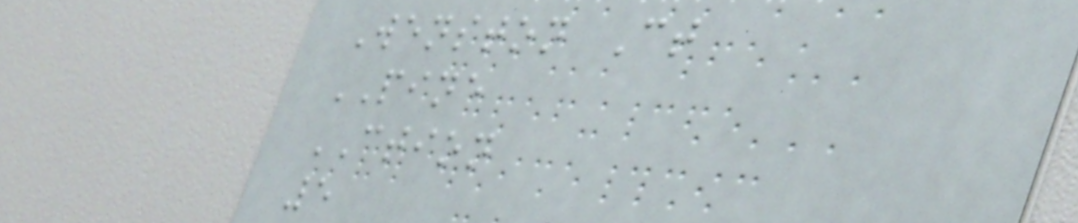Wenston Ct
PINE
CTION
5
